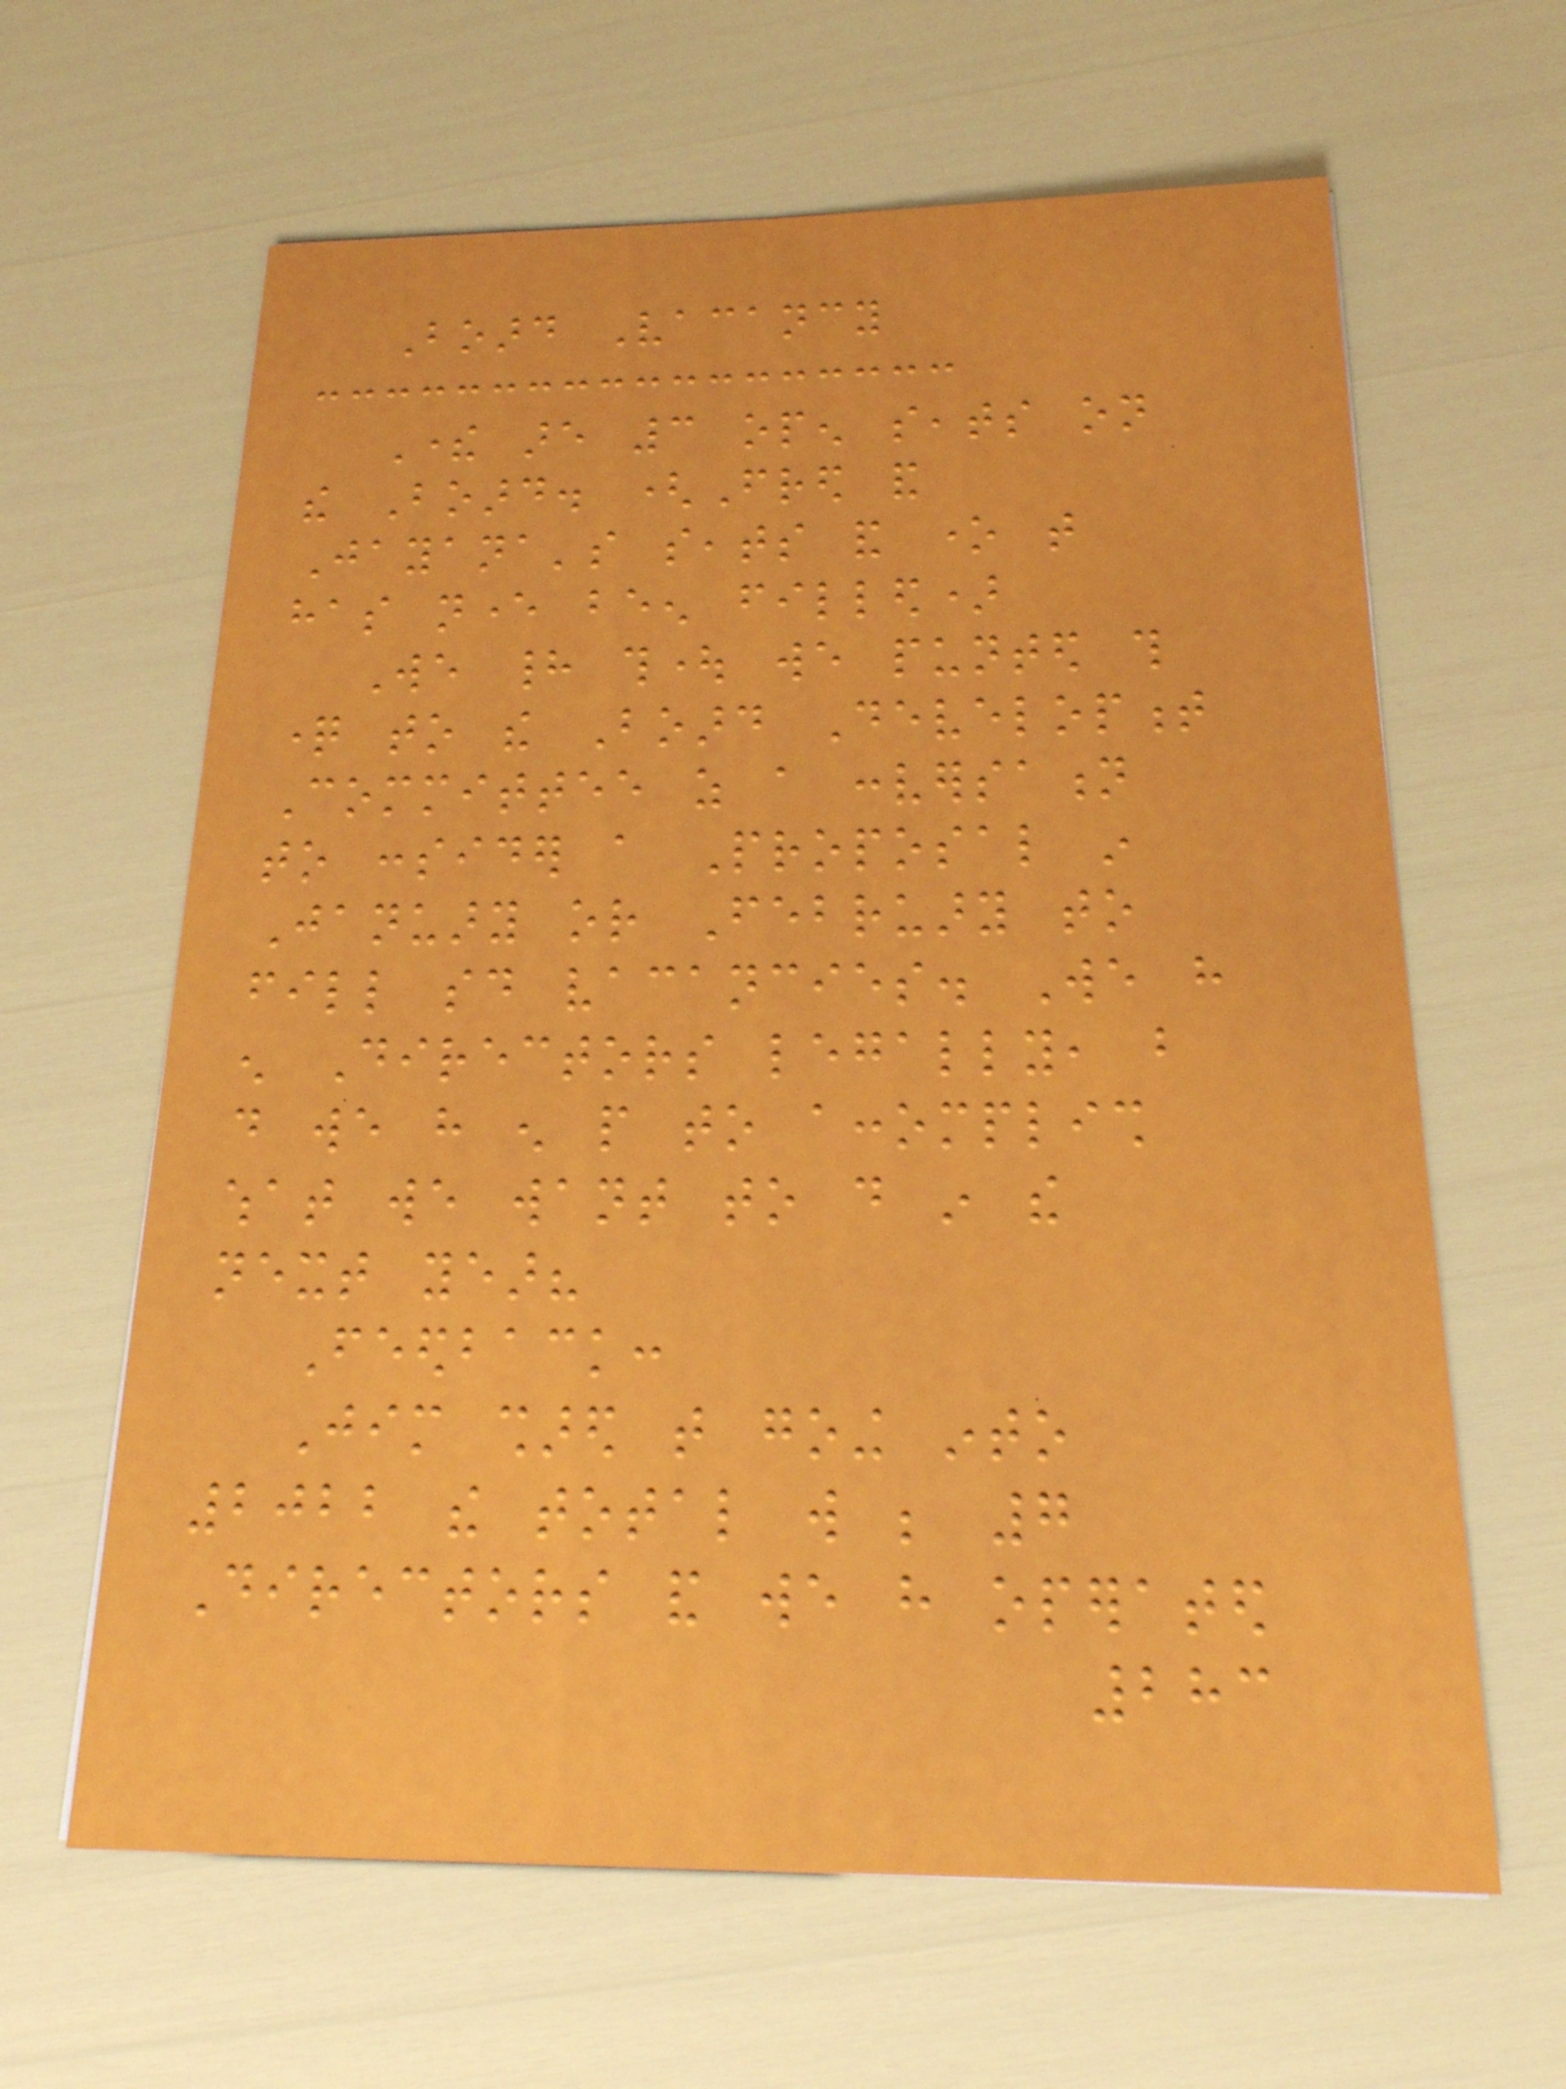Board Vacancy
There are 3 open seats on
the Board. (Fred and
Jayana's seats and one that
has never been filled)
We had thought we punted this
question to the Board Development
Committee as a conversation
to consider a Proposal in
January or February to
fill said vacancies. We have
enough Directors legally, but
do we have enough people to accomplish
what we want to do in the
next year?
Feedback:
Jim shared that going into
2022 the total will be 7
Directors and we have operated
283
